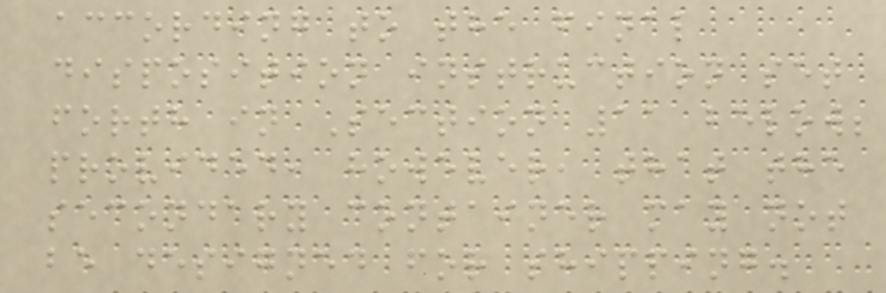according to the final
disposition instruction set
forth in Section 11 below;
provided, however, that the
secondary container may not
be designed for shipping.
